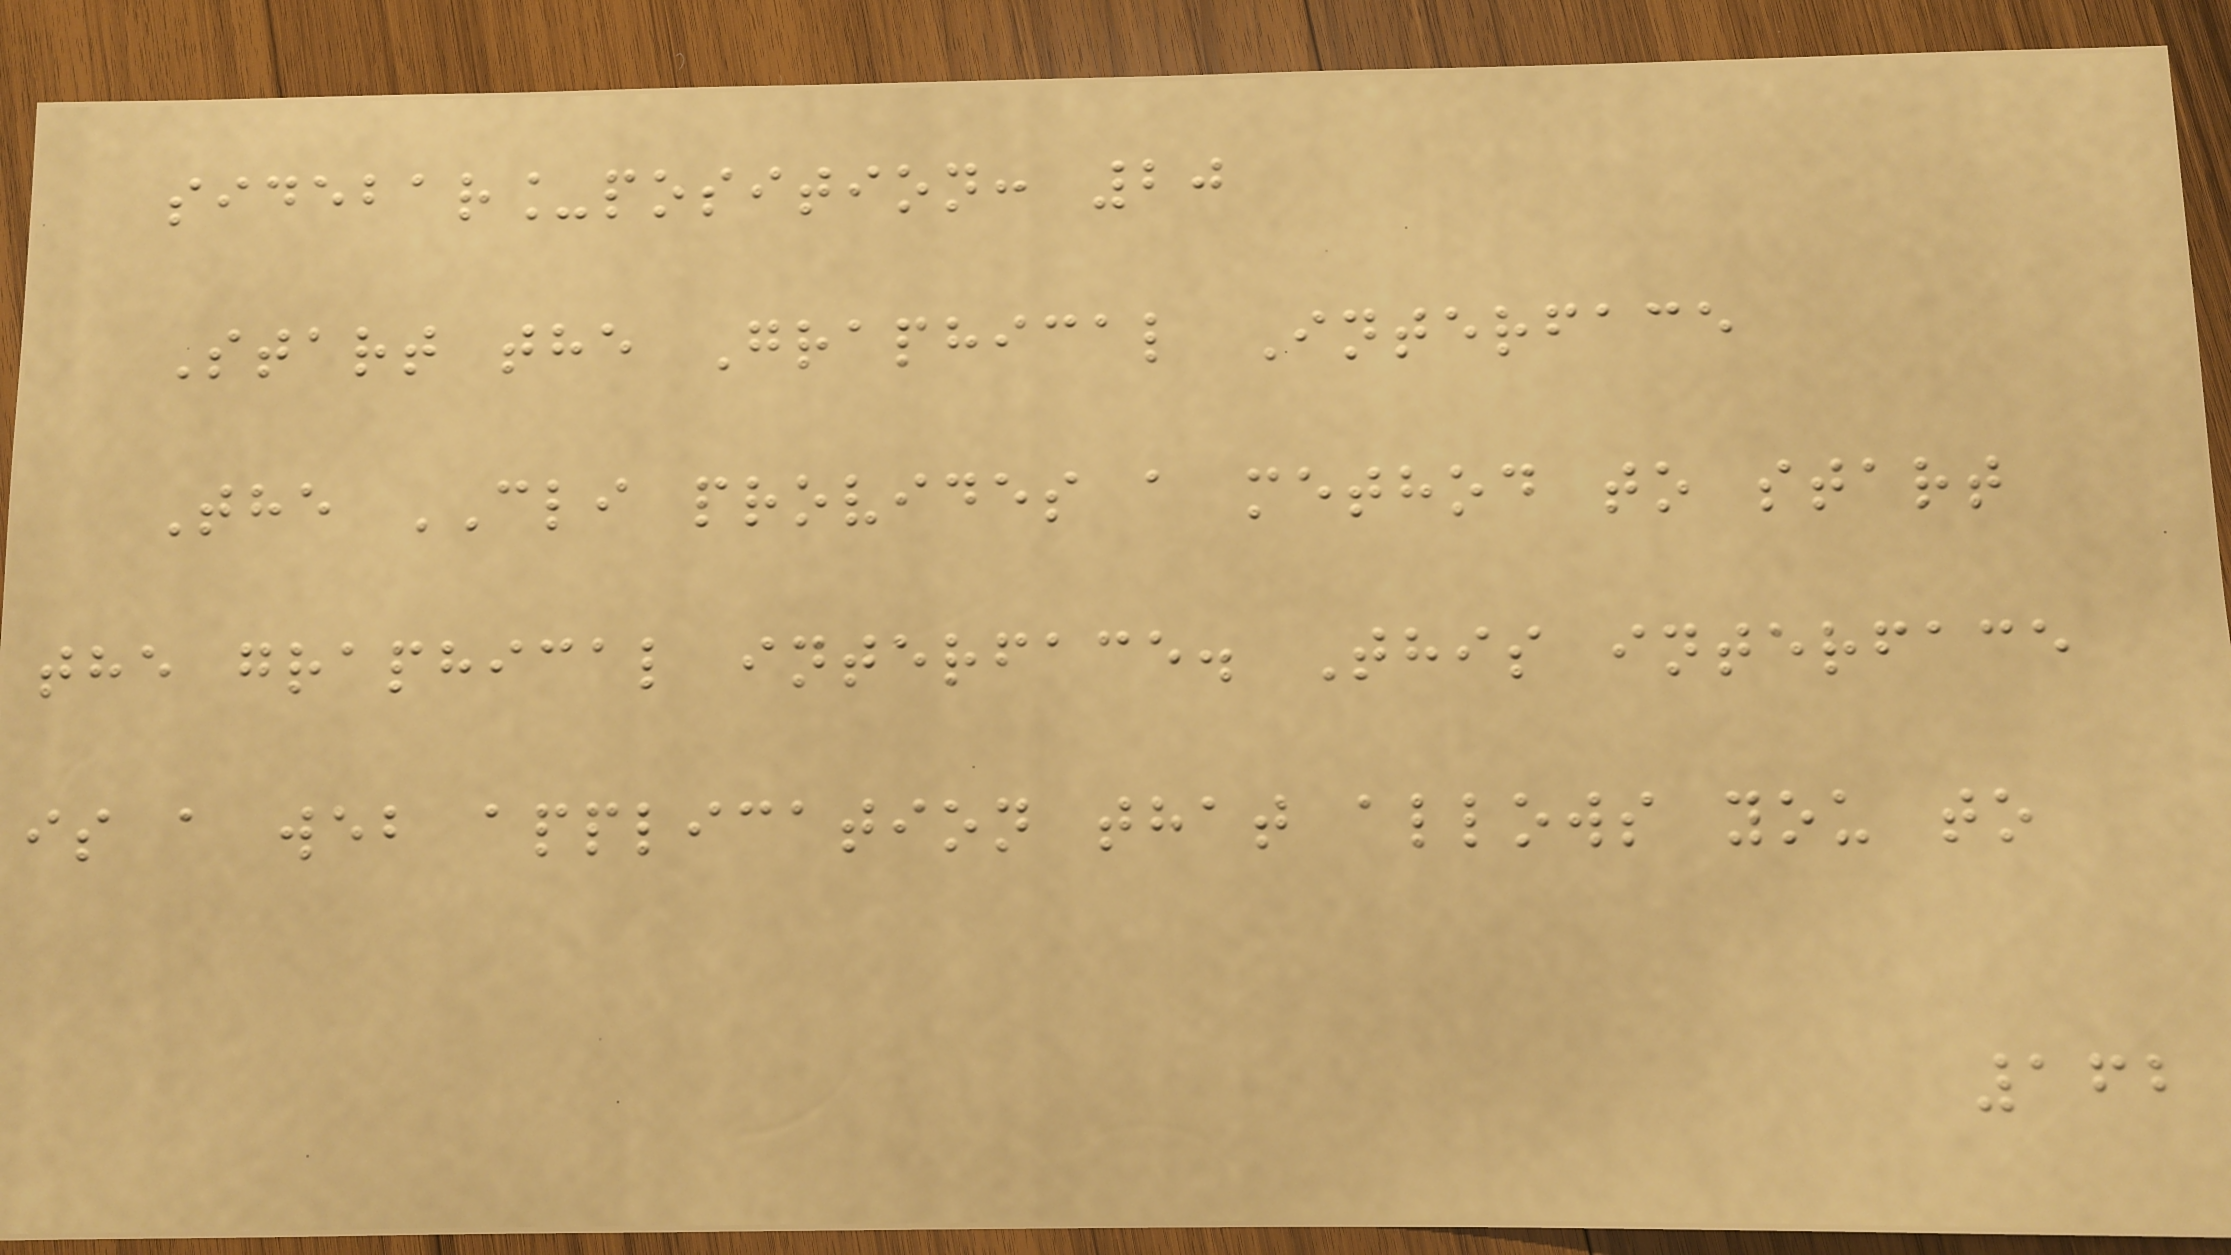sidebar_position: 20
Start the Graphical Interface
The CLI provides a method to start
the graphical interface. This interface
is a web application that allows you to
162
